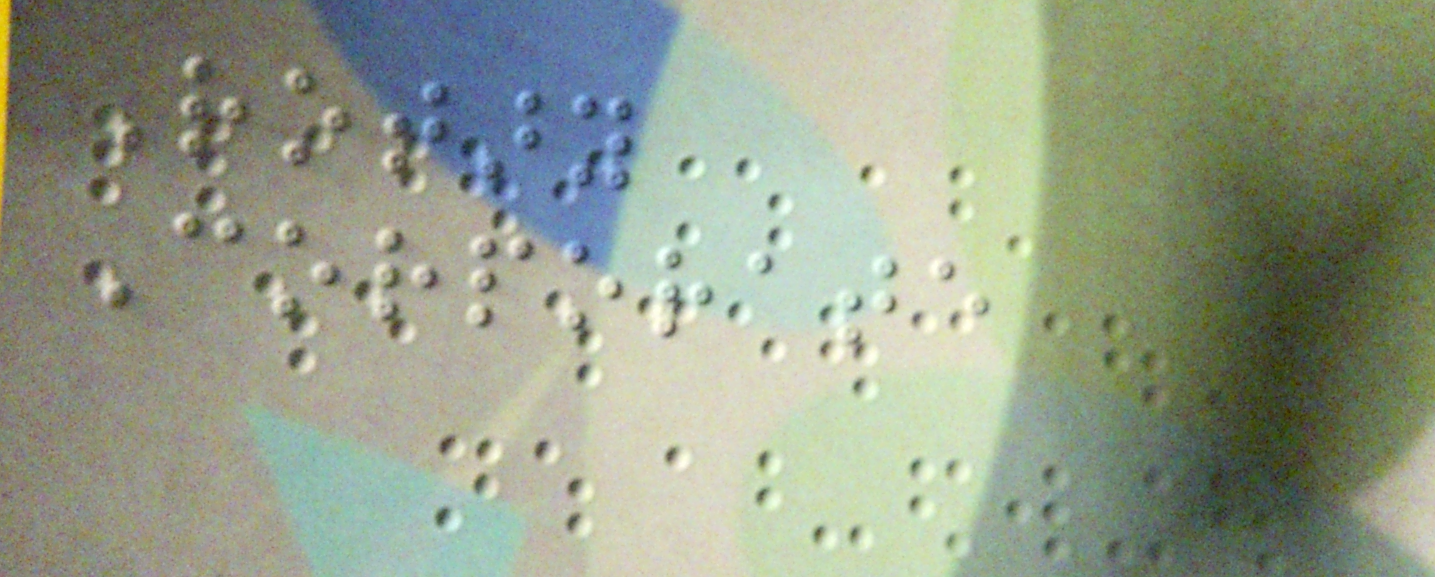Rotary
Corporate
